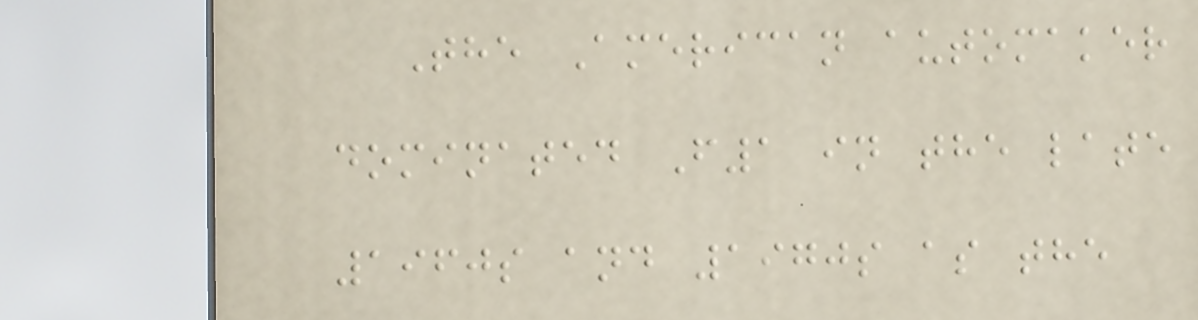The American automaker
dominated F1 in the late
1960s and 1970s as the
